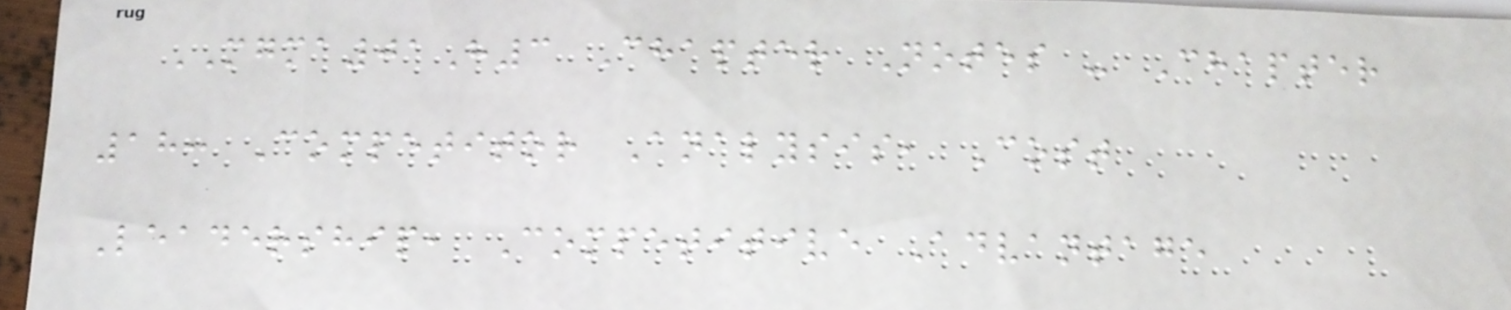MGMA01H3 Chapter Notes - Chapter
18: Competitor Analysis, Cost
Leadership, Competitive Advantage
